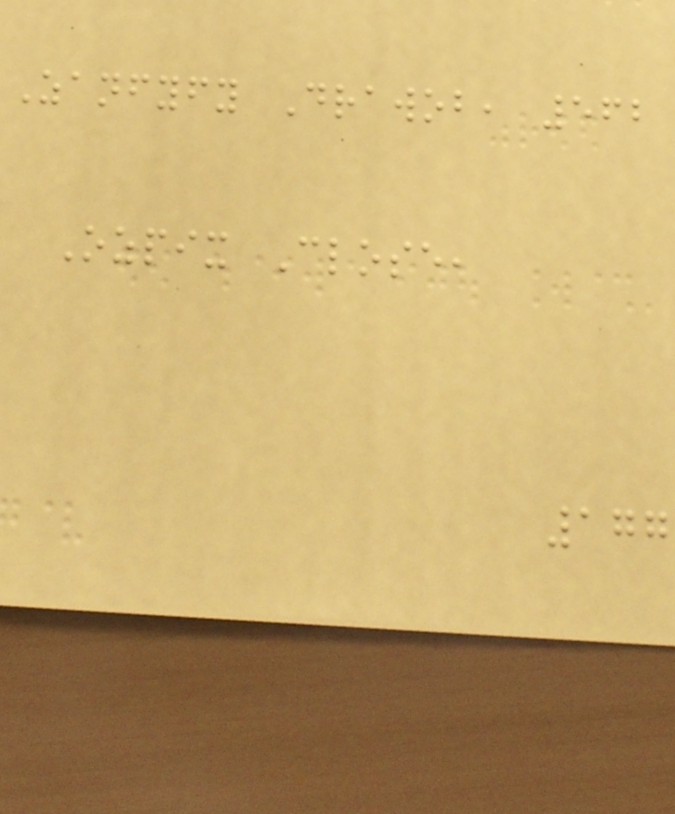Zanfyfy Drawob, 562
Ozpix Close,
177
